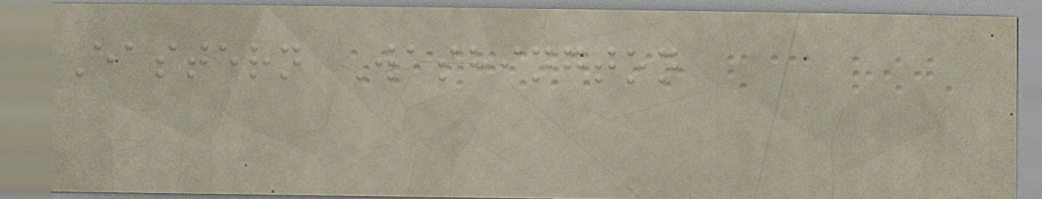Eastern Washington
